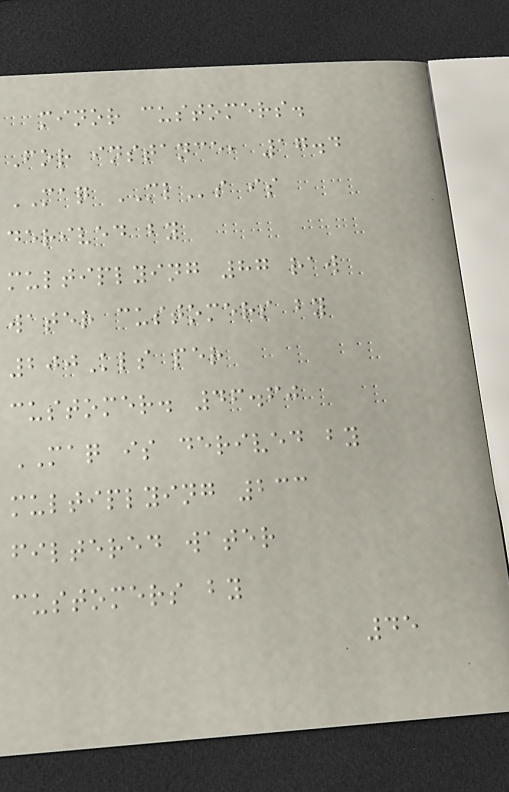minor customers.
For instance, 17.4
MAQ MLs is
derived by
multiplying 87 raw
water customers by
200Kls per
customer. 46.60
MAQ is derived by
multiplying 233
filtered water
customers by
45
